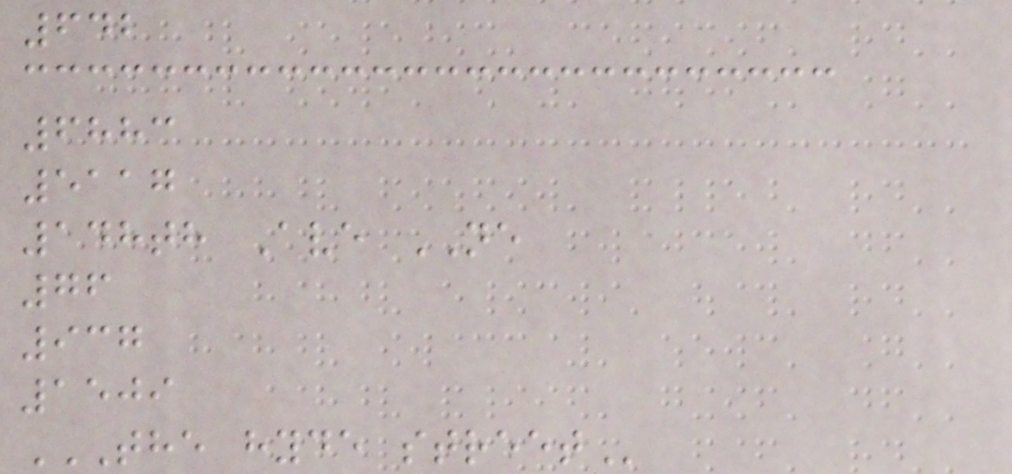642
6883
5117
148th Ave NE
76
937
1509
THE HYDE STREET
